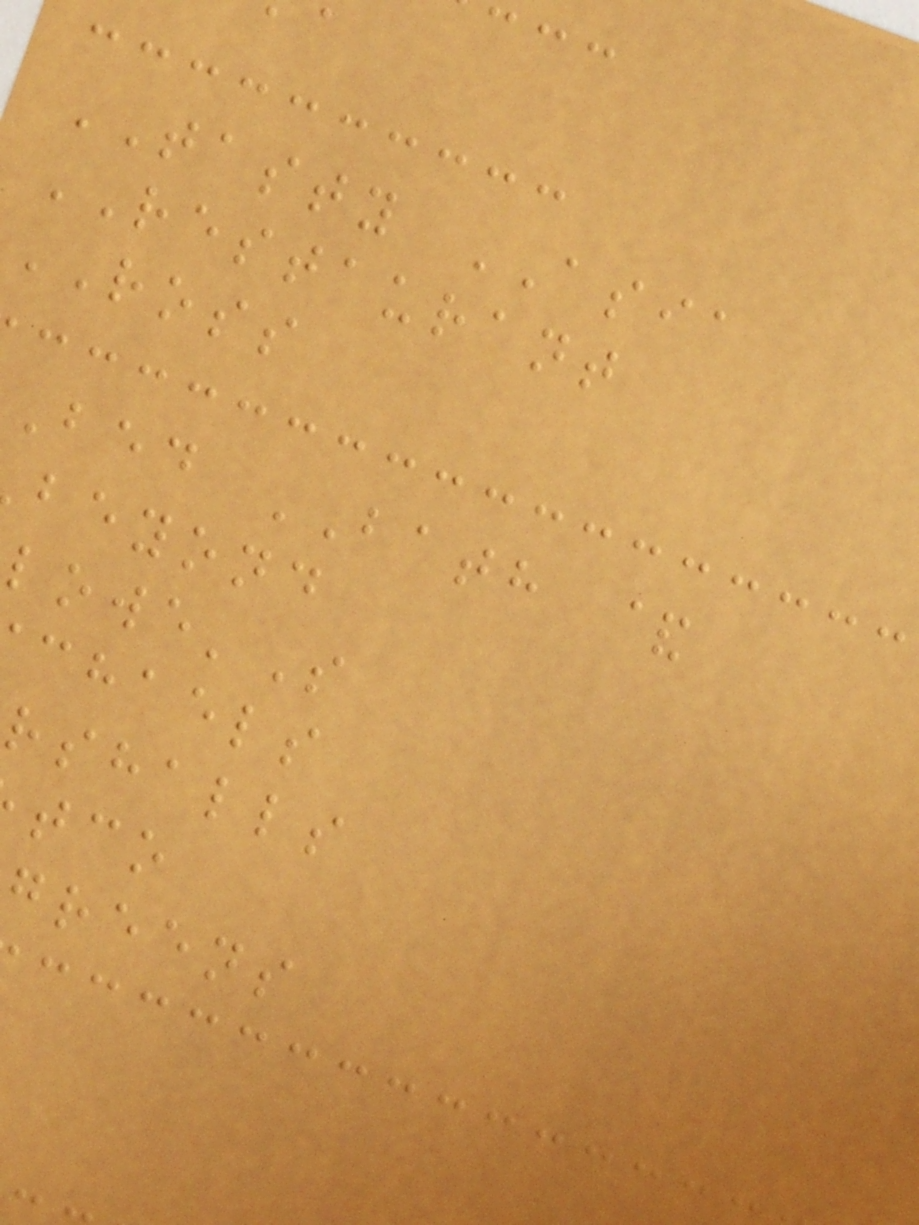TASTY ASIA
RESTAURANT
ROSS
bed BATH &
beyond
chaels
rshalls
greens
